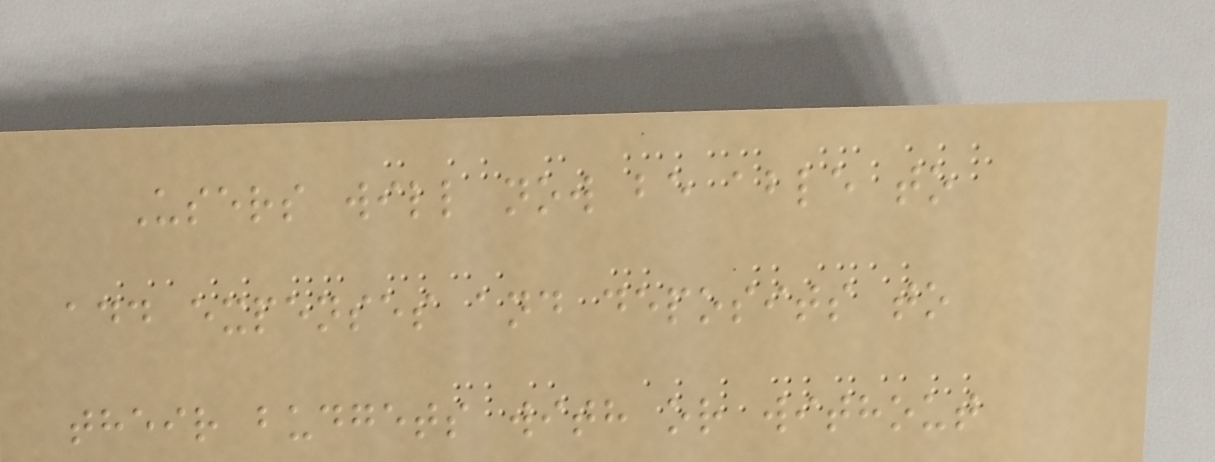Users will now be able to
add expenses and deposits to
their budgets with or without
